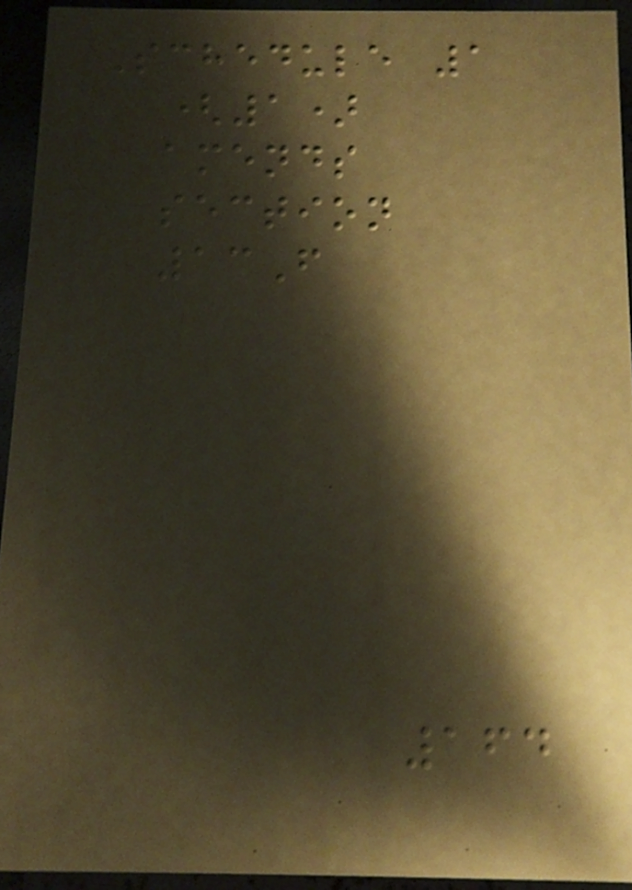Schedule 1
(1)
amends
section
13F
164
